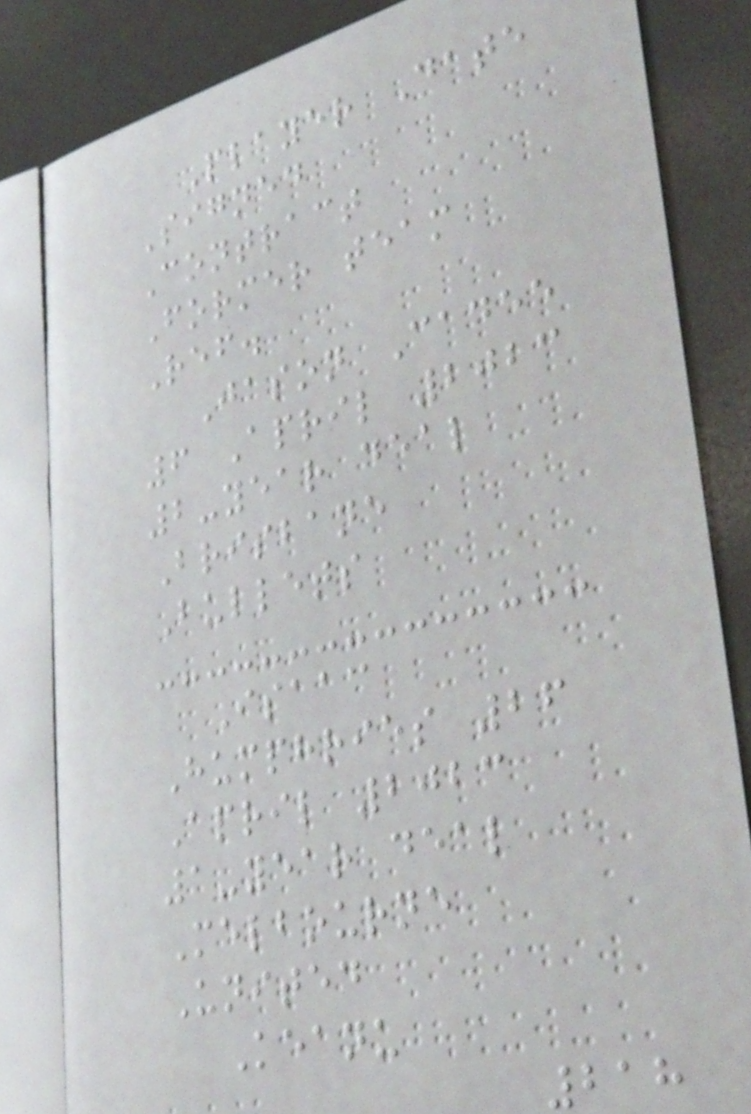Player Date
Signed
Contract
Former team
Ref.
Jason Cadee
6 April 2023
2-year deal
Brisbane
Bullets
Isaac
Humphries 26
April 2023
1-year deal
Melbourne
United
Keanu
218
